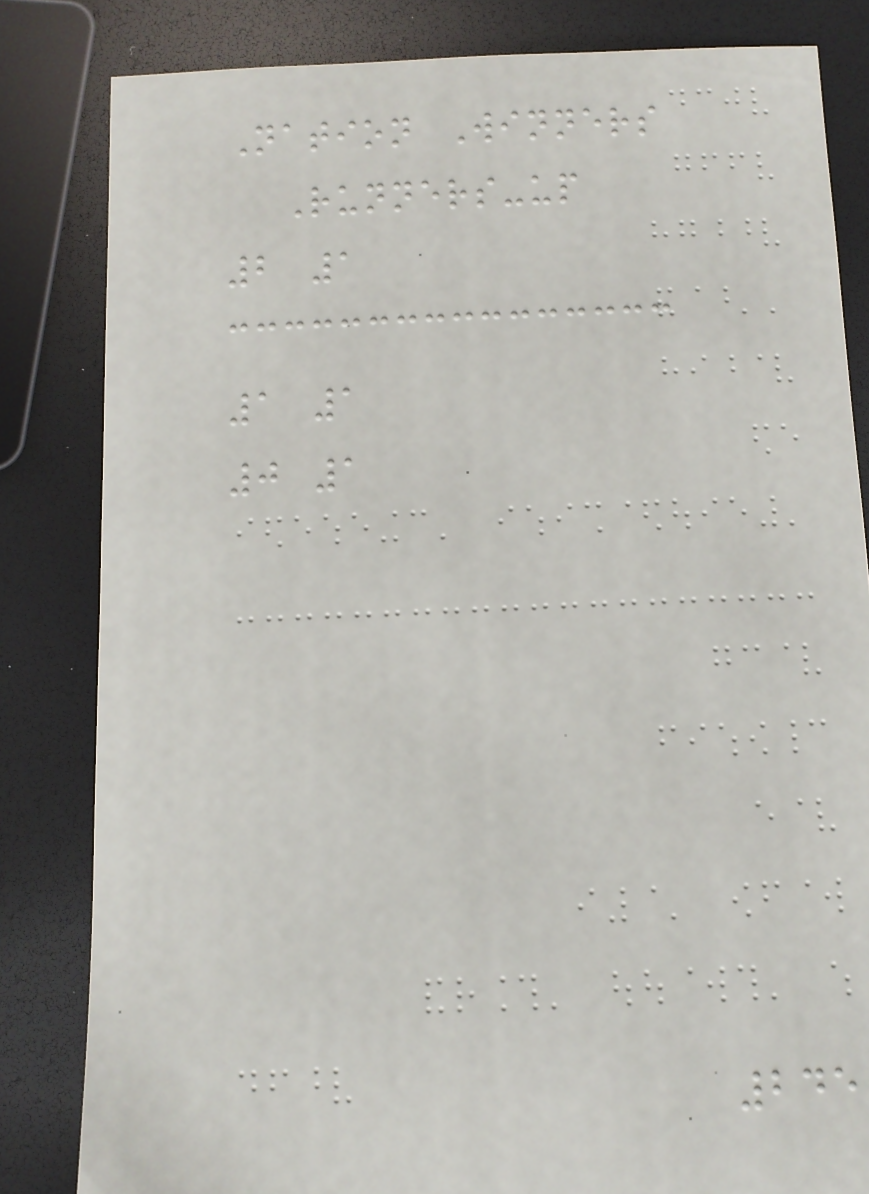Nation Winners
Runners-up
2 1
1 1
0 1
245
